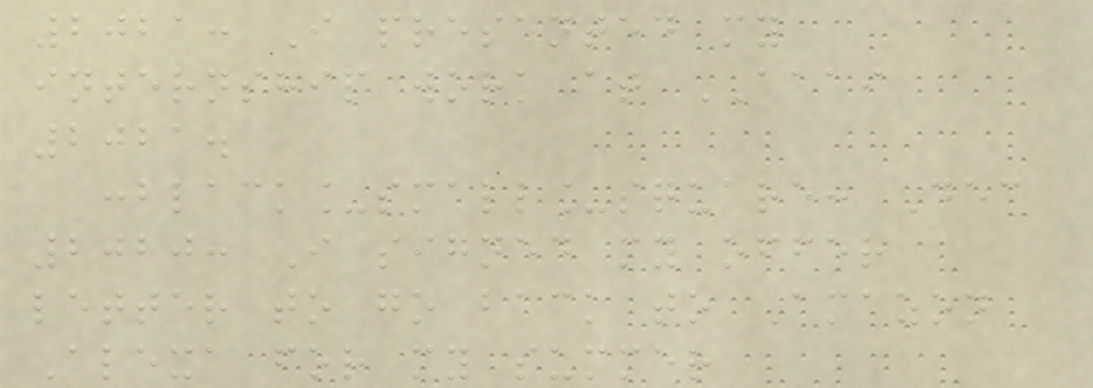2021: I presented my
internship work at AAAI
2021.
:black_small_square: Dec
2020: I signed my offer
letter to go back to Amazon
Alexa for my summer
